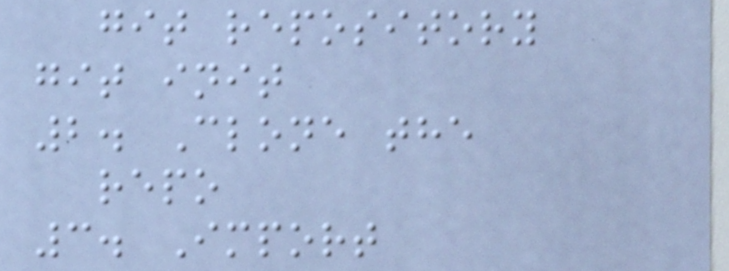git repository
git init
2. Clone the
repo
3. Import
